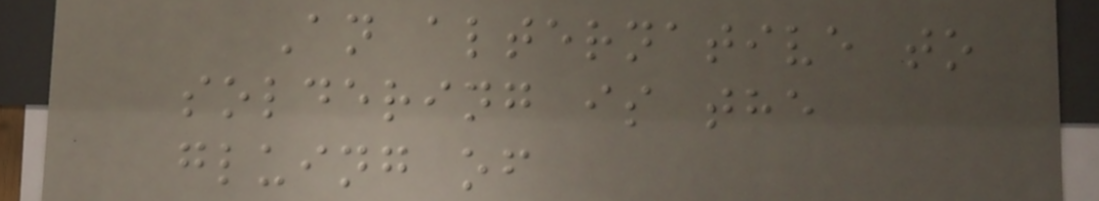An alternative to
soldering is the
gluing of
